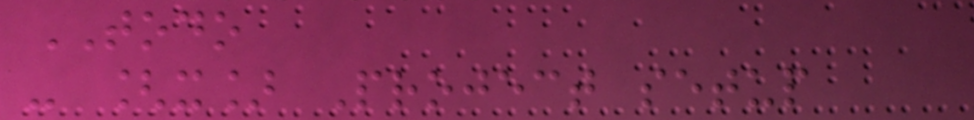TODO
- [x] Project setup
